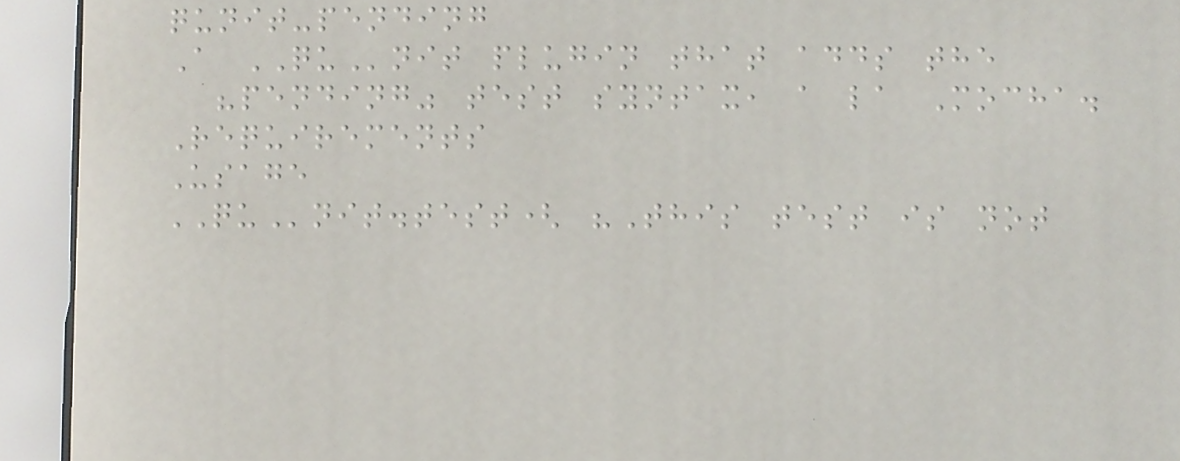qunit-pending
A QUnit plugin that adds the
"pending" test syntax, a la Mocha.
Requirements
Usage
QUnit.test( "This test is not
